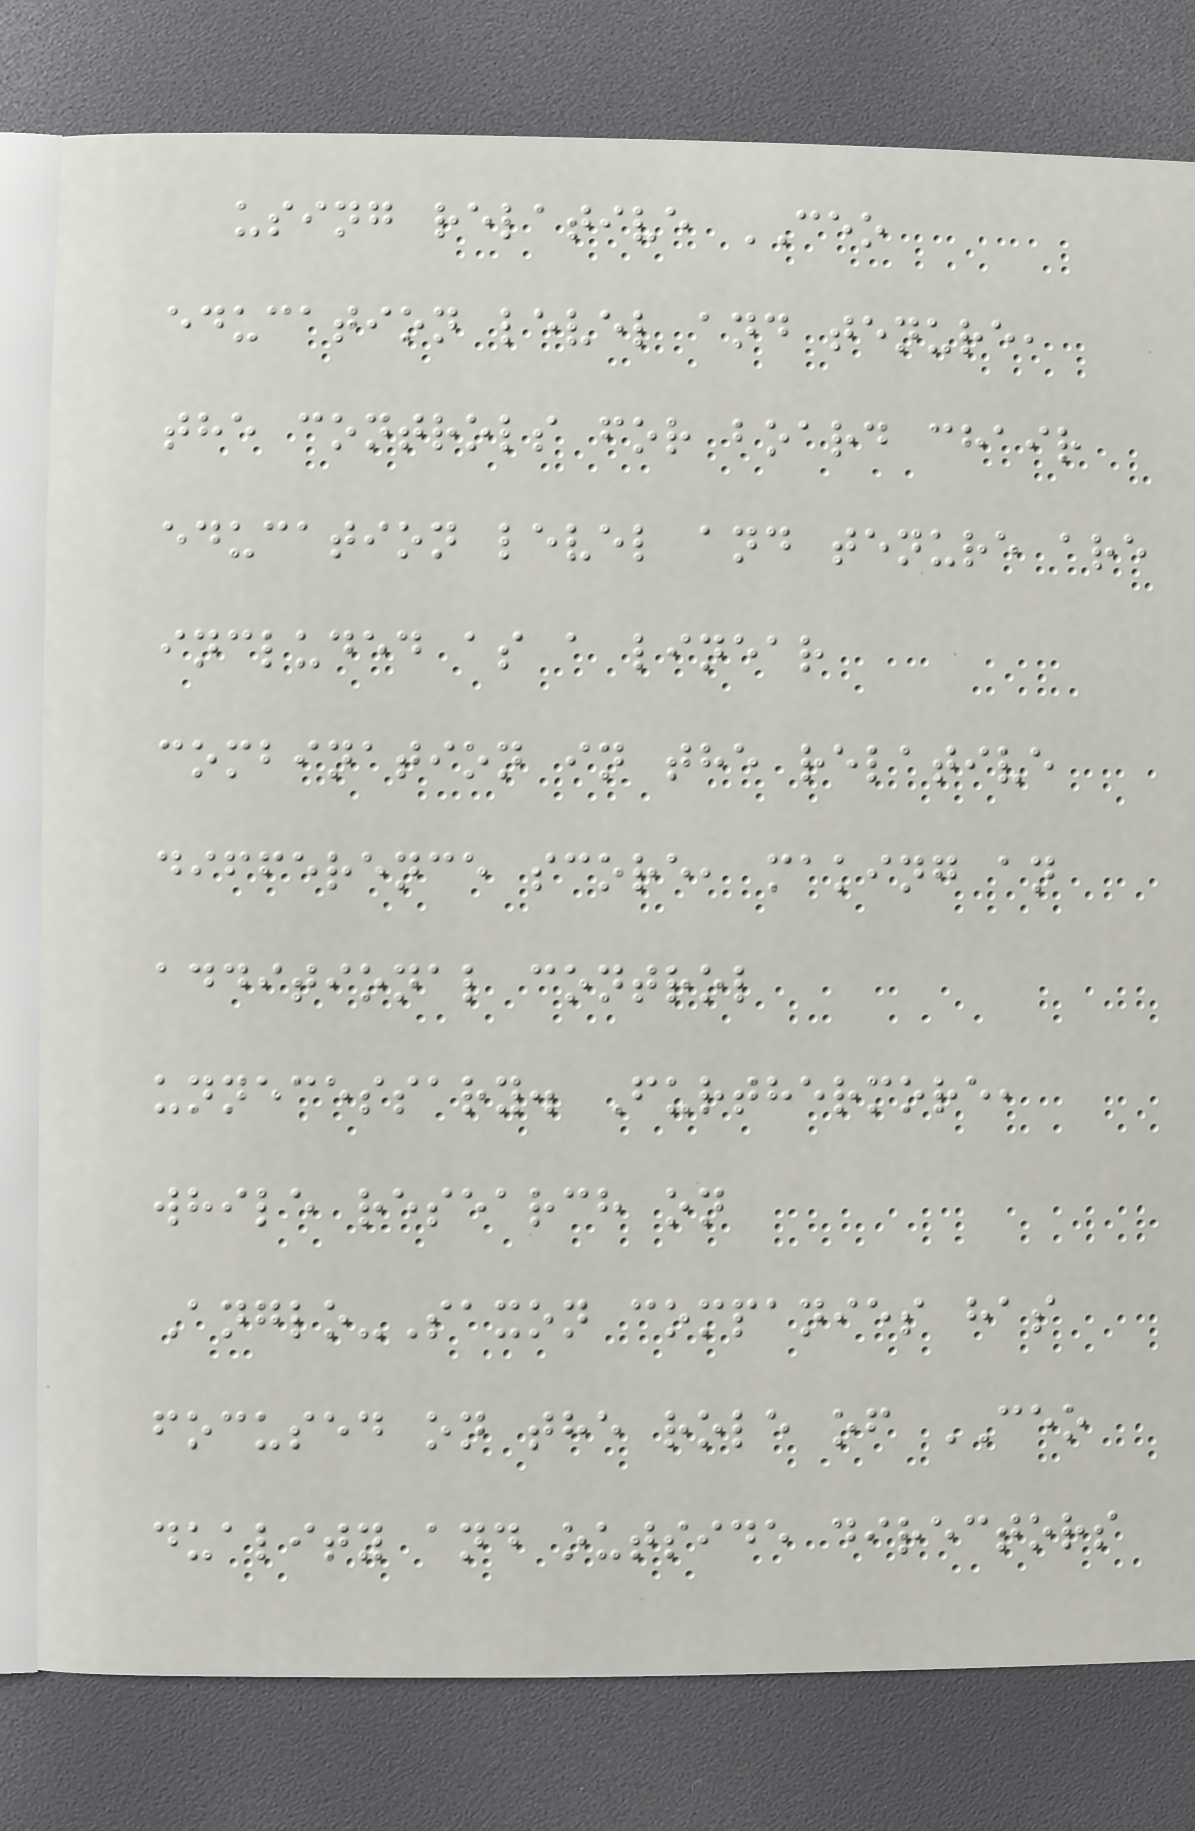using relative CEO
education level and tenure,
the controls for board chair
education level and tenure are
included as a linear
combination in the relative
difference score, making an
additional control
unnecessary. Furthermore,
while research on
Anglo-Saxon companies has
focused on the role of CEO
duality and outside directors
